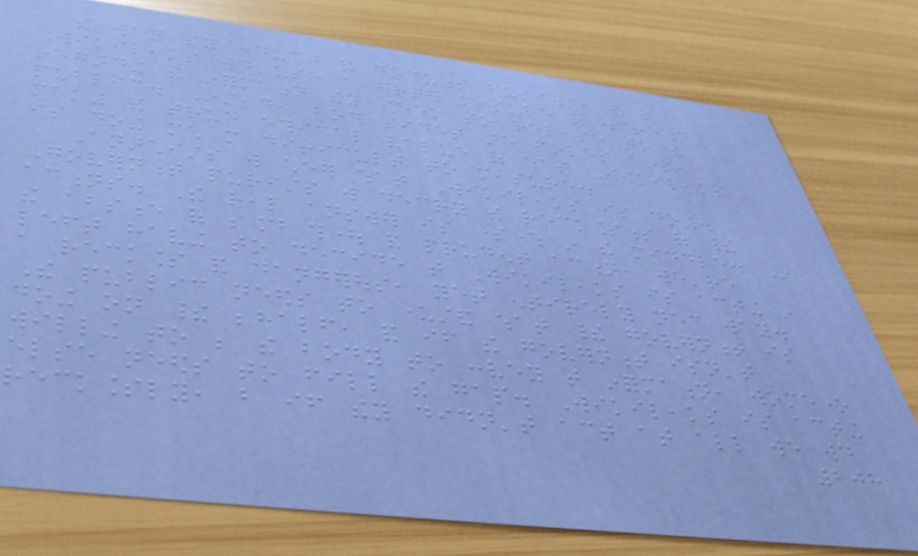the way they conduct and document business, and that
Wikileaks would use a greater measure of discretion
regarding the information they seek to release to the
public. Instead, both sides are poles apart,
making the true ethical value of what Wikileaks
is doing much more difficult to measure.
Anarchists will cheer what Wikileaks is doing.
Government purists will decry the recklessness of their
actions. The real answer is somewhere in the middle. In
the absence of sound thought and prudent action, we're
left having to decide that Wikileaks is acting in
a reckless and dangerous, yet entirely necessary way.
The public needs to understand what their government is
doing on their behalf, and if the government isn't
willing to be the body to convey that information, womeone
else needs to fill the gap. Wikileaks is acting
recklessly, but if they didn't act at all we would
208
